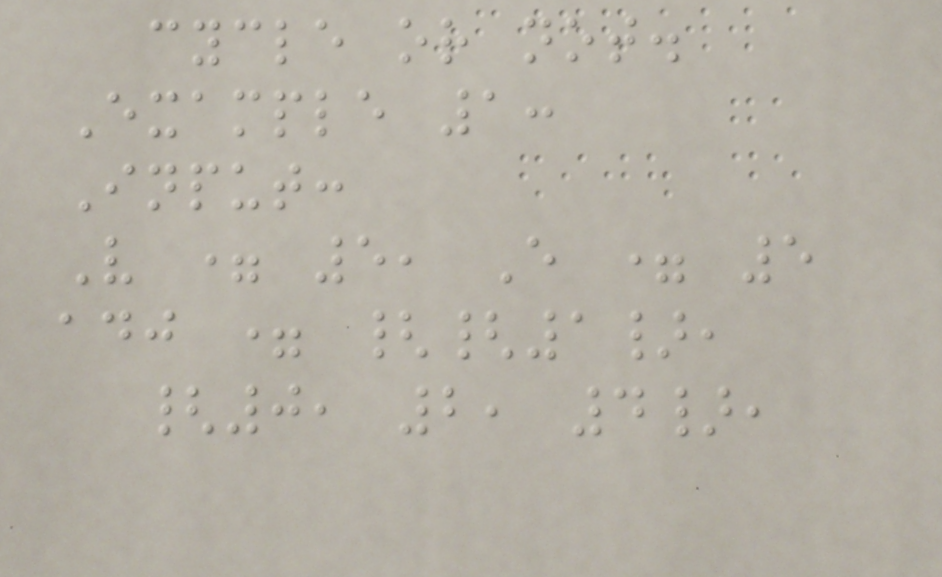cycle or not.
Example 1:
Input:
V = 5, E = 5
adj = {{1},
{0, 2, 4},
